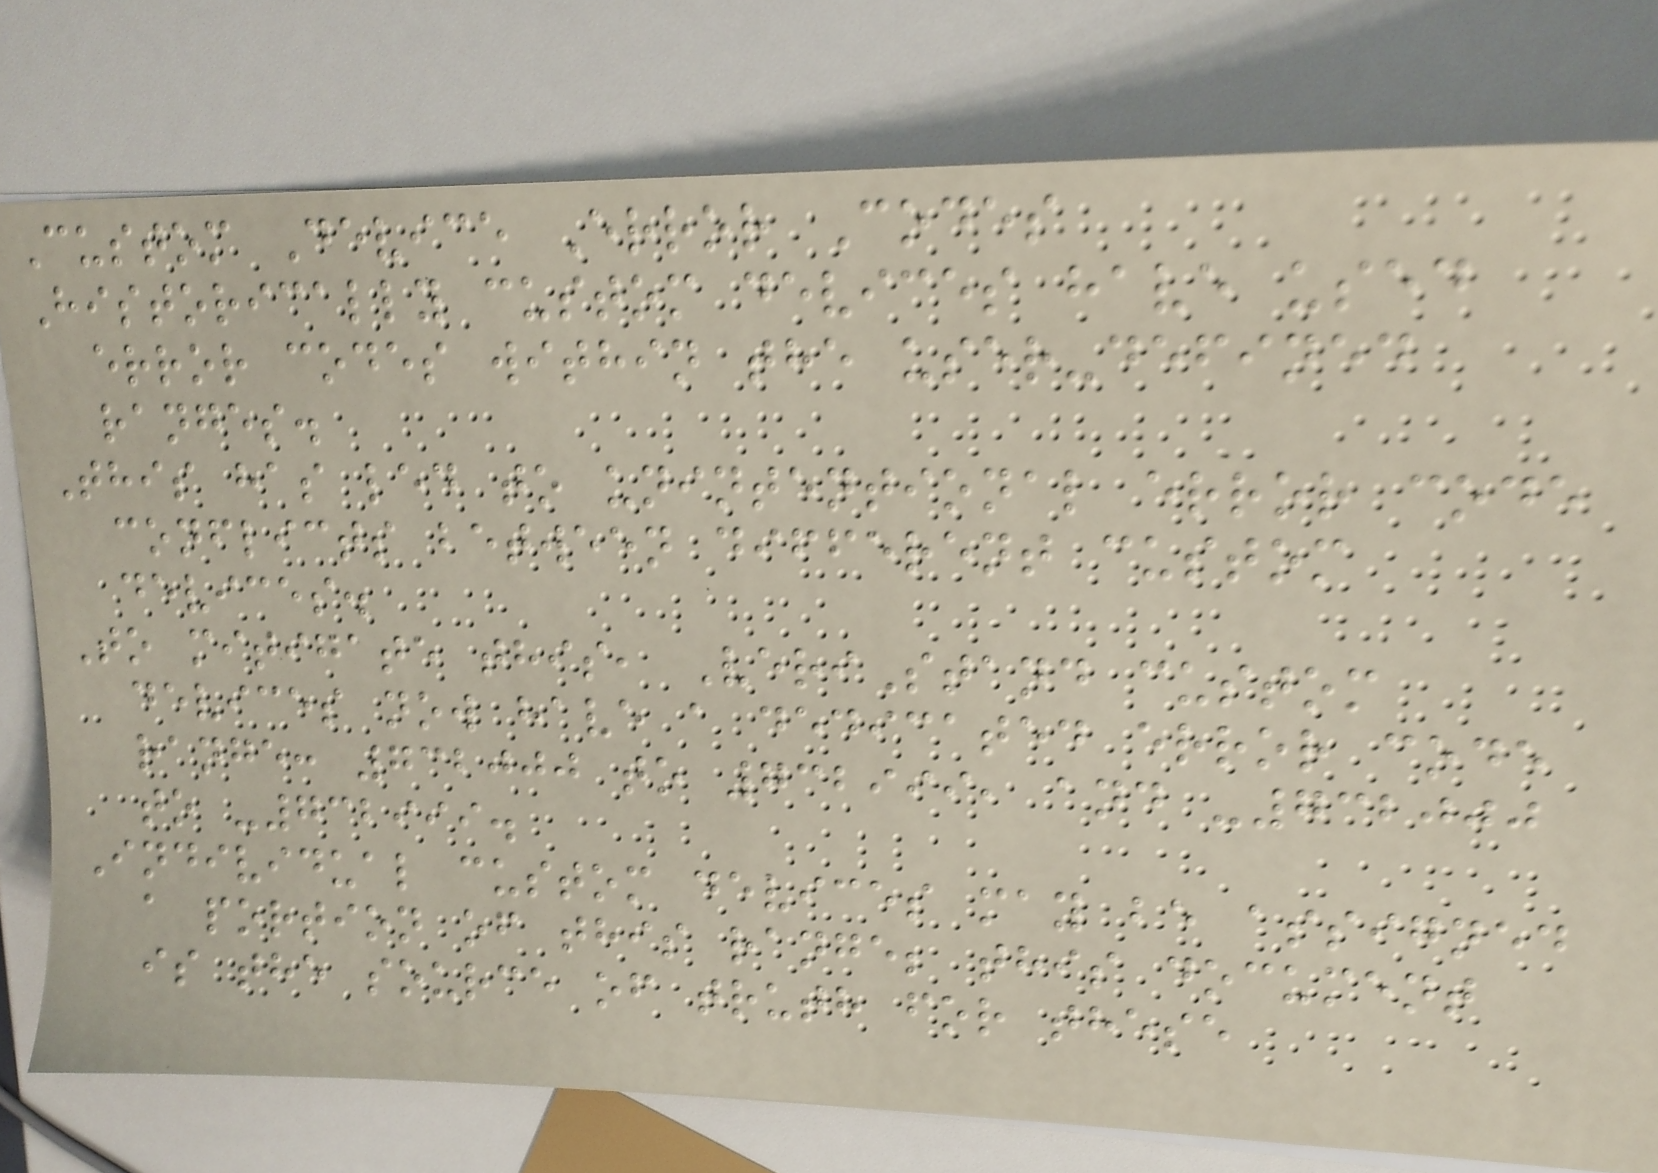Custom Device Error Codes
Historically custom devices have used
error codes within the user-defined
ranges.
This has led to unintentional error code
conflicts between different custom
devices.
To mitigate this, VeriStand custom
devices now have a dedicated error code
range: 732000 to 732999, and -732000
to -732999.
Individual custom devices may be assigned
a portion of this range; this document
is the source of truth for these
